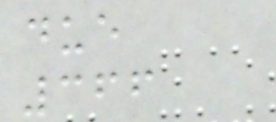due
366
